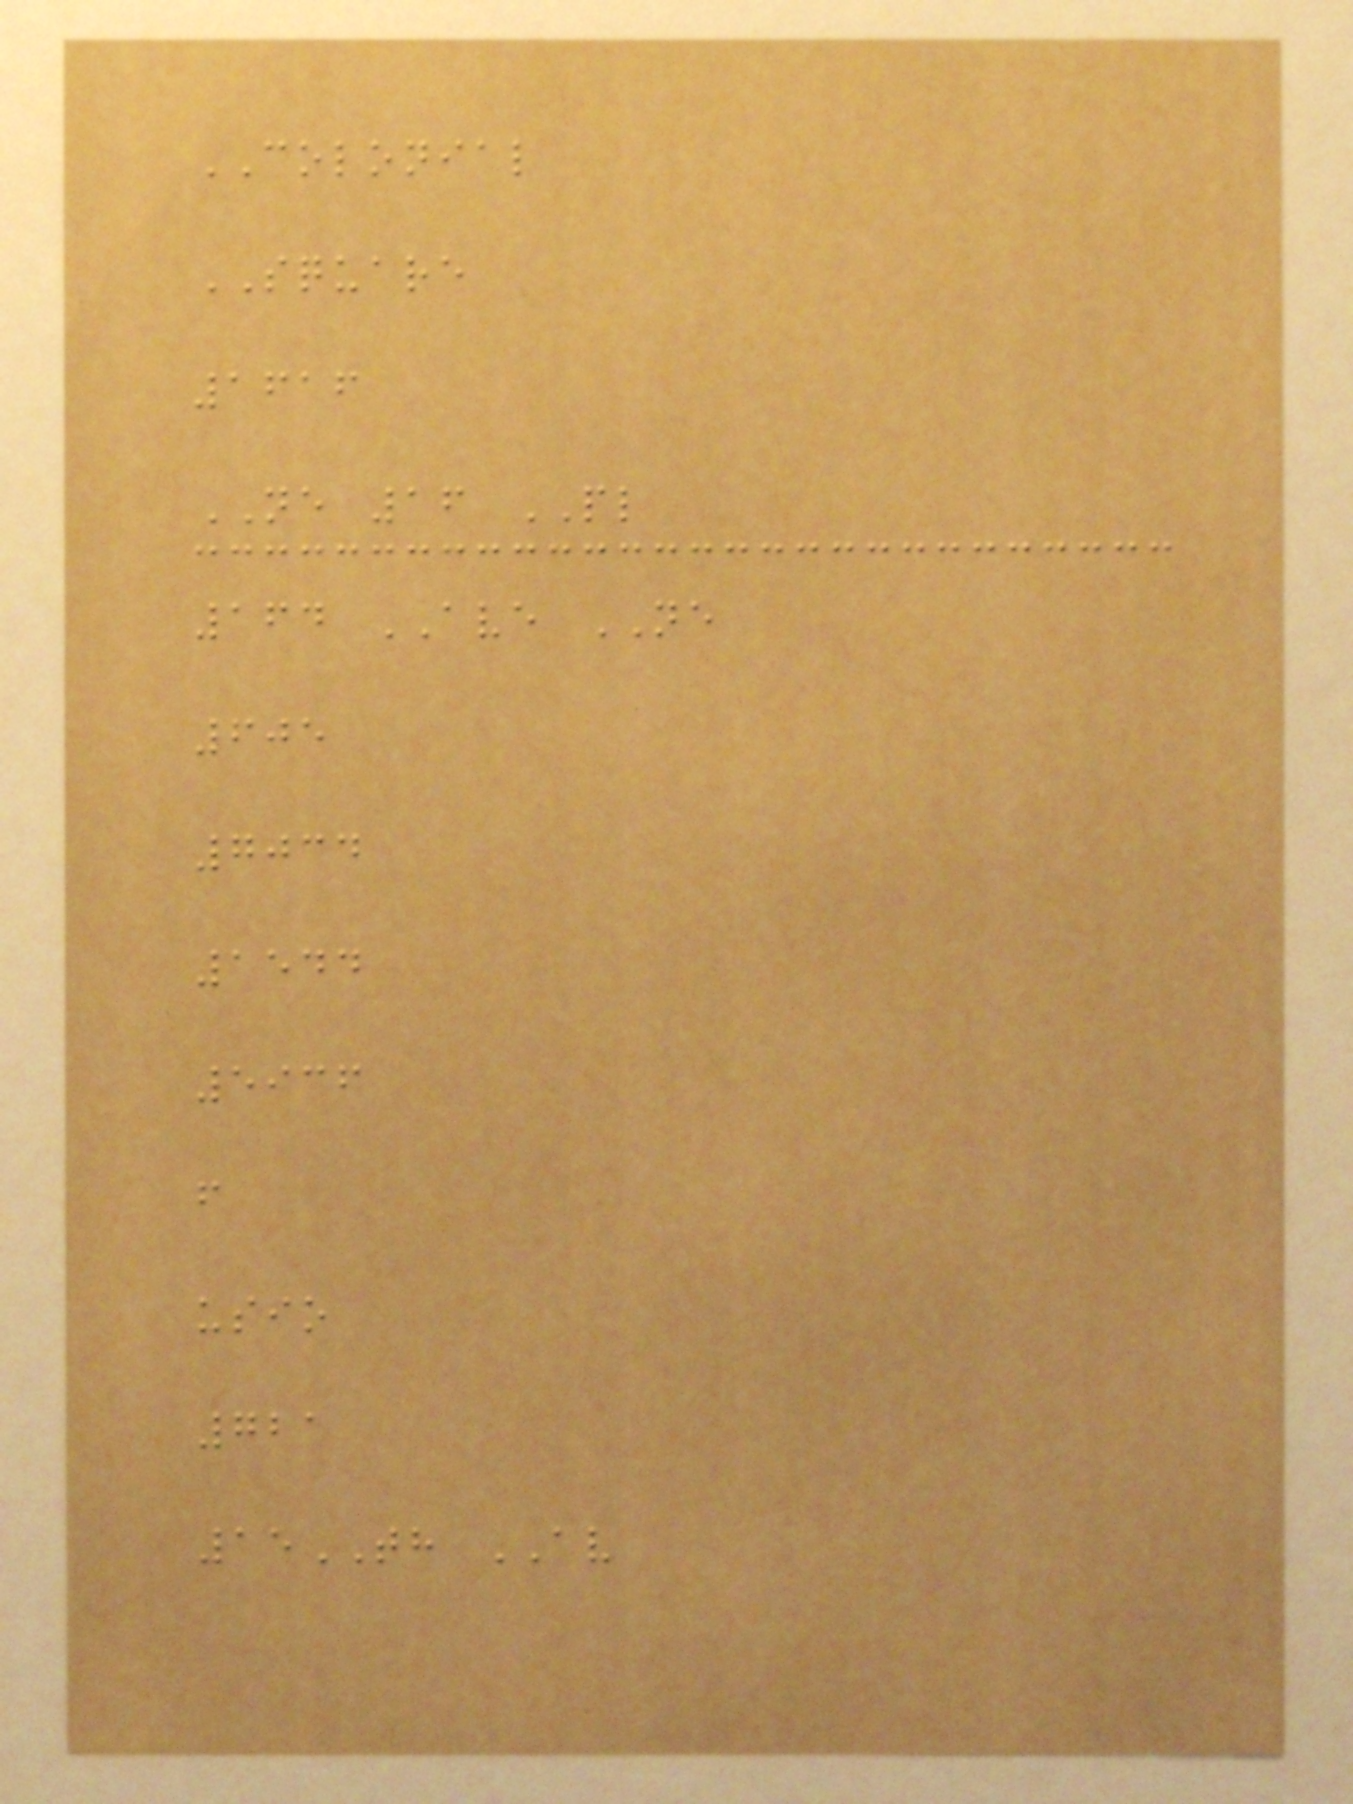COLONIAL
SQUARE
1616
NE 16 PL
164 AVE NE
605
7034
1544
5936
f
usio
721
15TH AV
